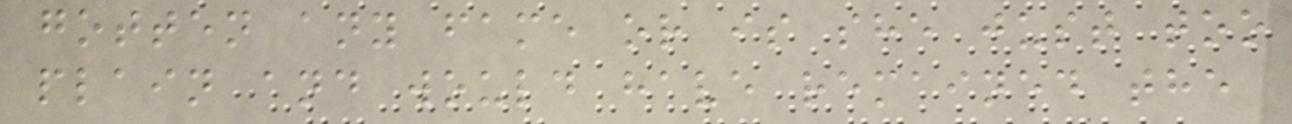gotten any fame or is she just too
plain and would have remained the
